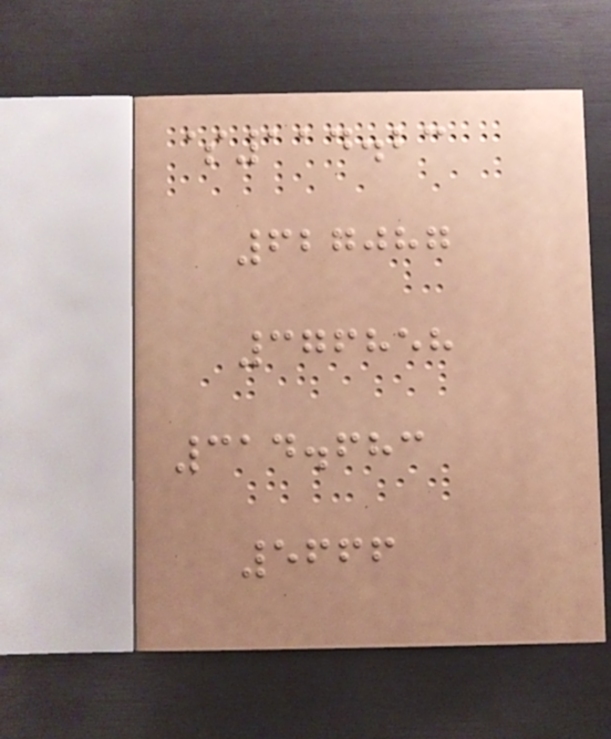$114.23
627087
376858
314.683
5666
